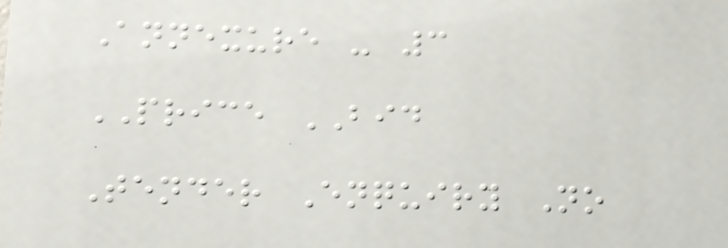Annexure - 3
PRICE BID
Tender Enquiry No
